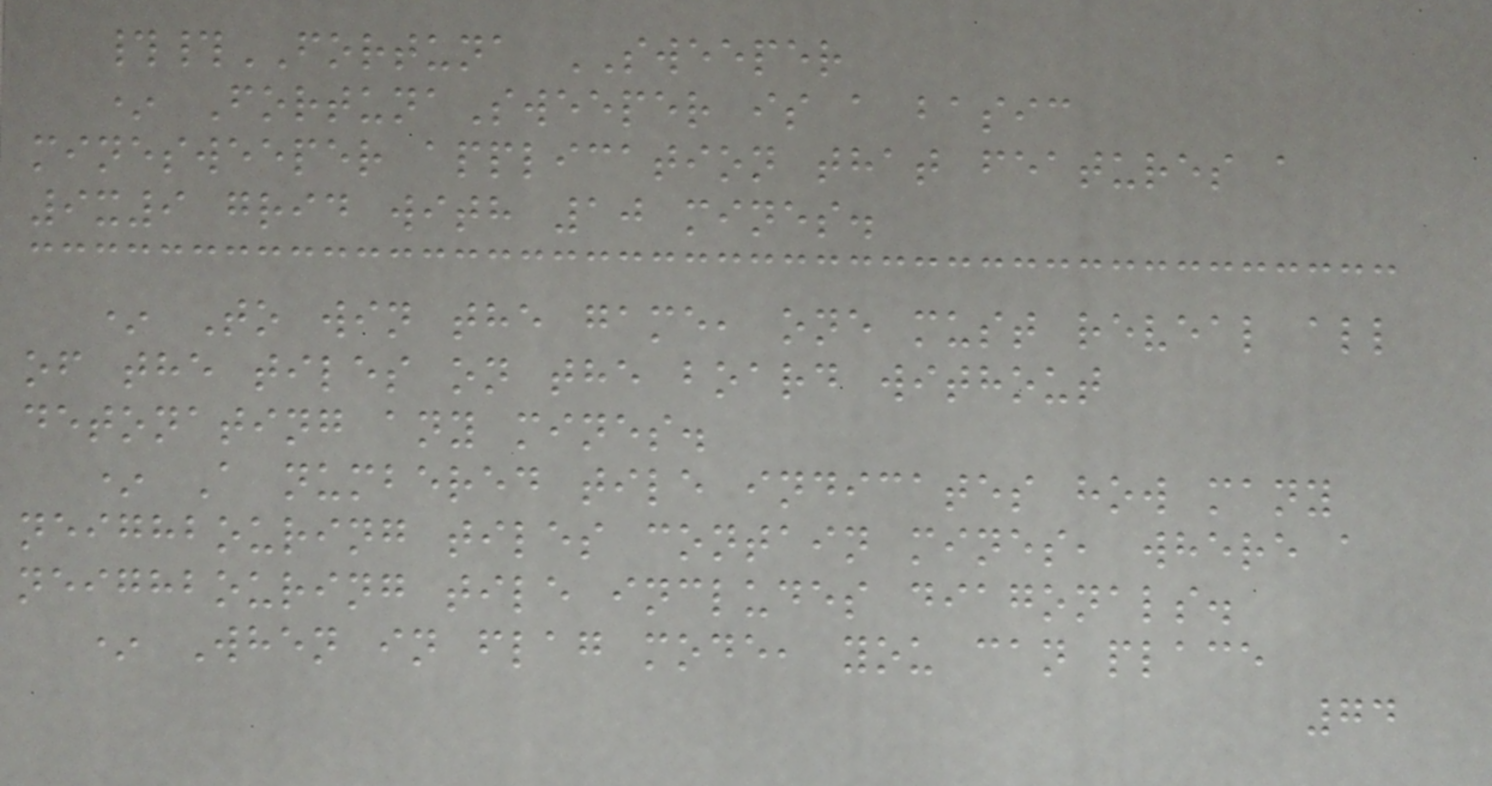##FORTUNA SWEEPER
* FortunaSweeper is a basic
minesweeper application that features a
9x9 grid with 10 mines.
* To win the game, one must reveal all
of the tiles on the board without
detonating any mines.
* A numbered tile indicates how many
neighbouring tiles contain mines, where a
neighbouring tile includes diagonals.
* When in flag mode, you can place
74
